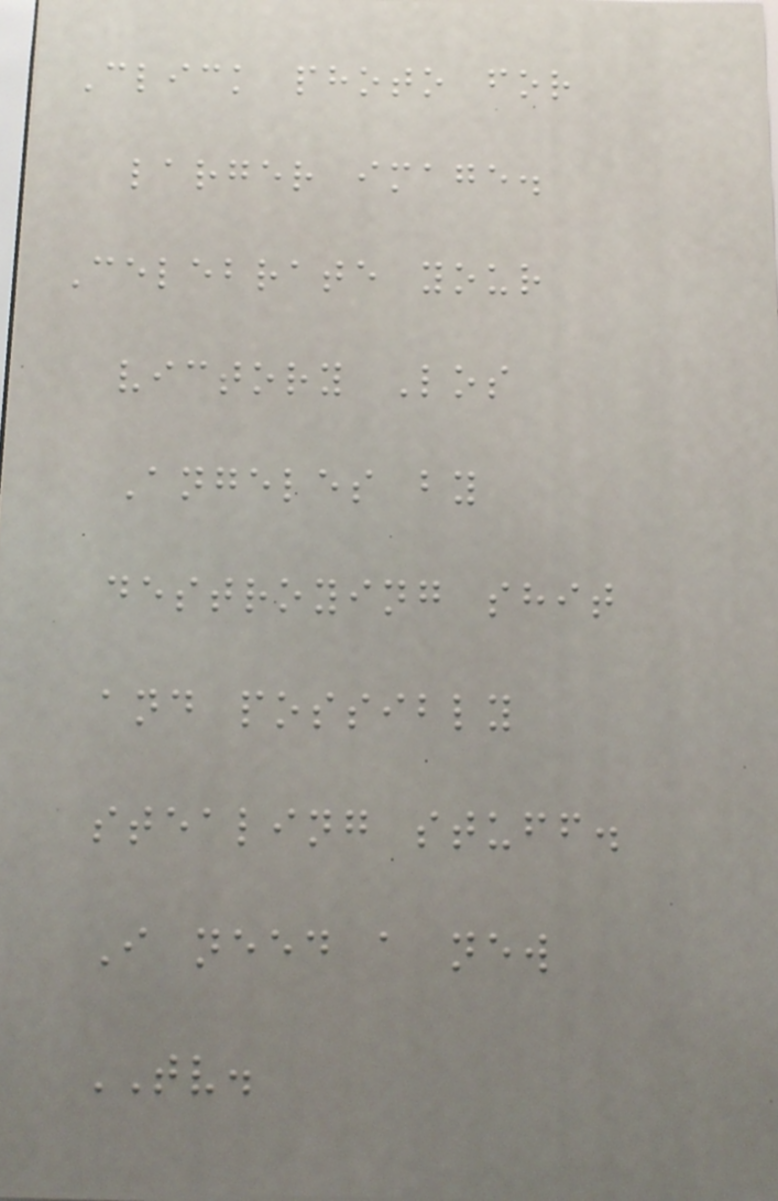Click photo for
larger image.
Celebrate your
victory Los
Angeles by
destroying shit
and possibly
stealing stuff.
I need a new
TV.
